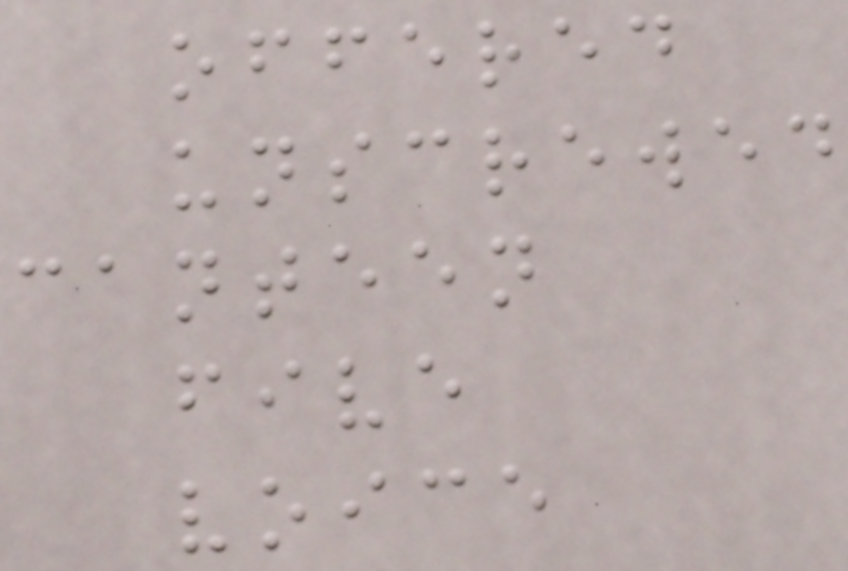offered
unscrewed
canteen
five
voice
